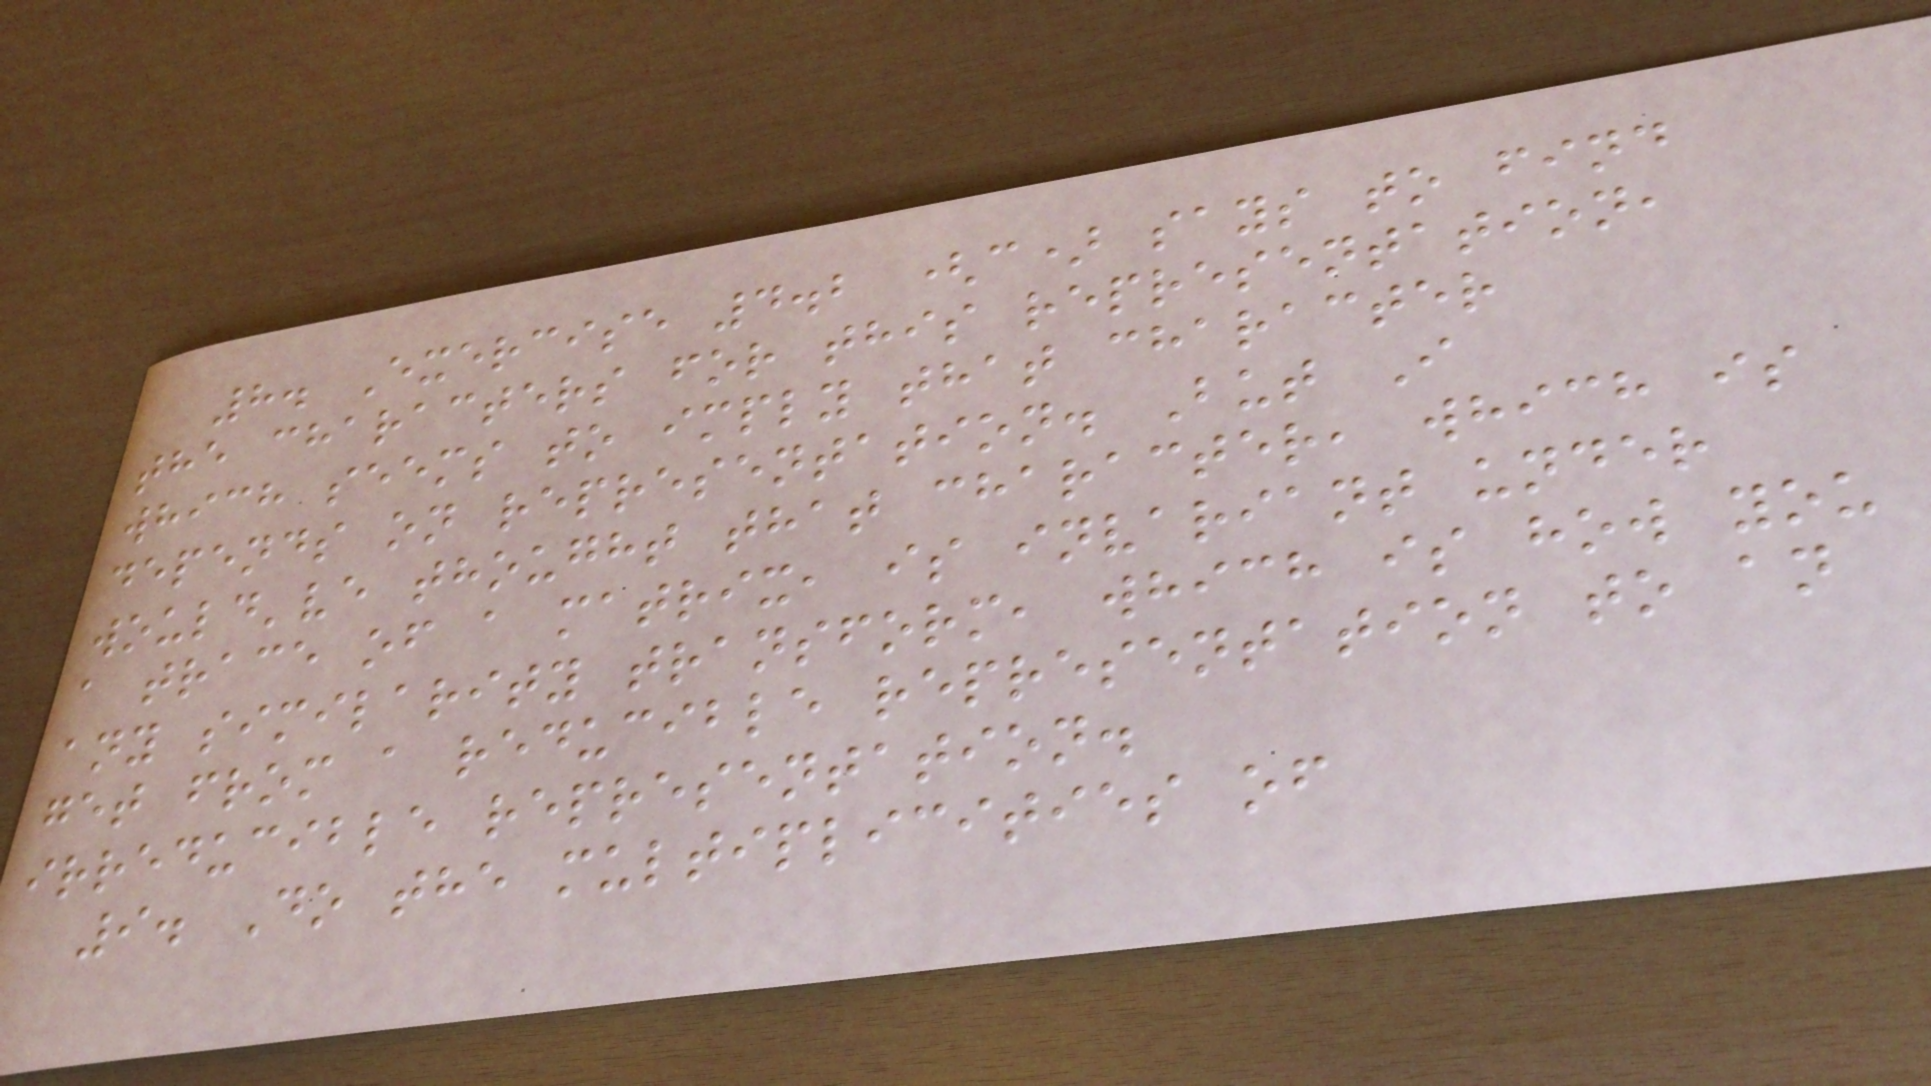8. Exercise 4.2 (c) says to find
the characters for this representation,
which seems to imply that character
depends on representation. But I
would've thought that character, which is
a trace of a matrix, is invariant under
any similarity transform, which is how you
get from a reducible representation to an
irreducible representation.
9. Do the multiplicities of
